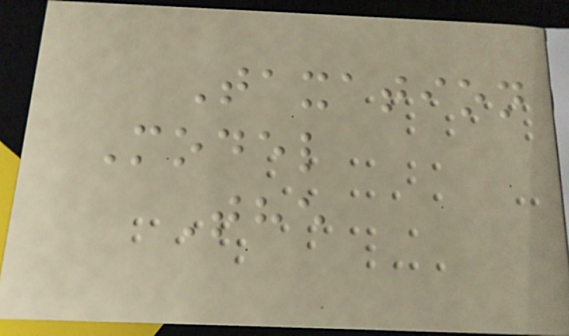Taxation
Model
The
